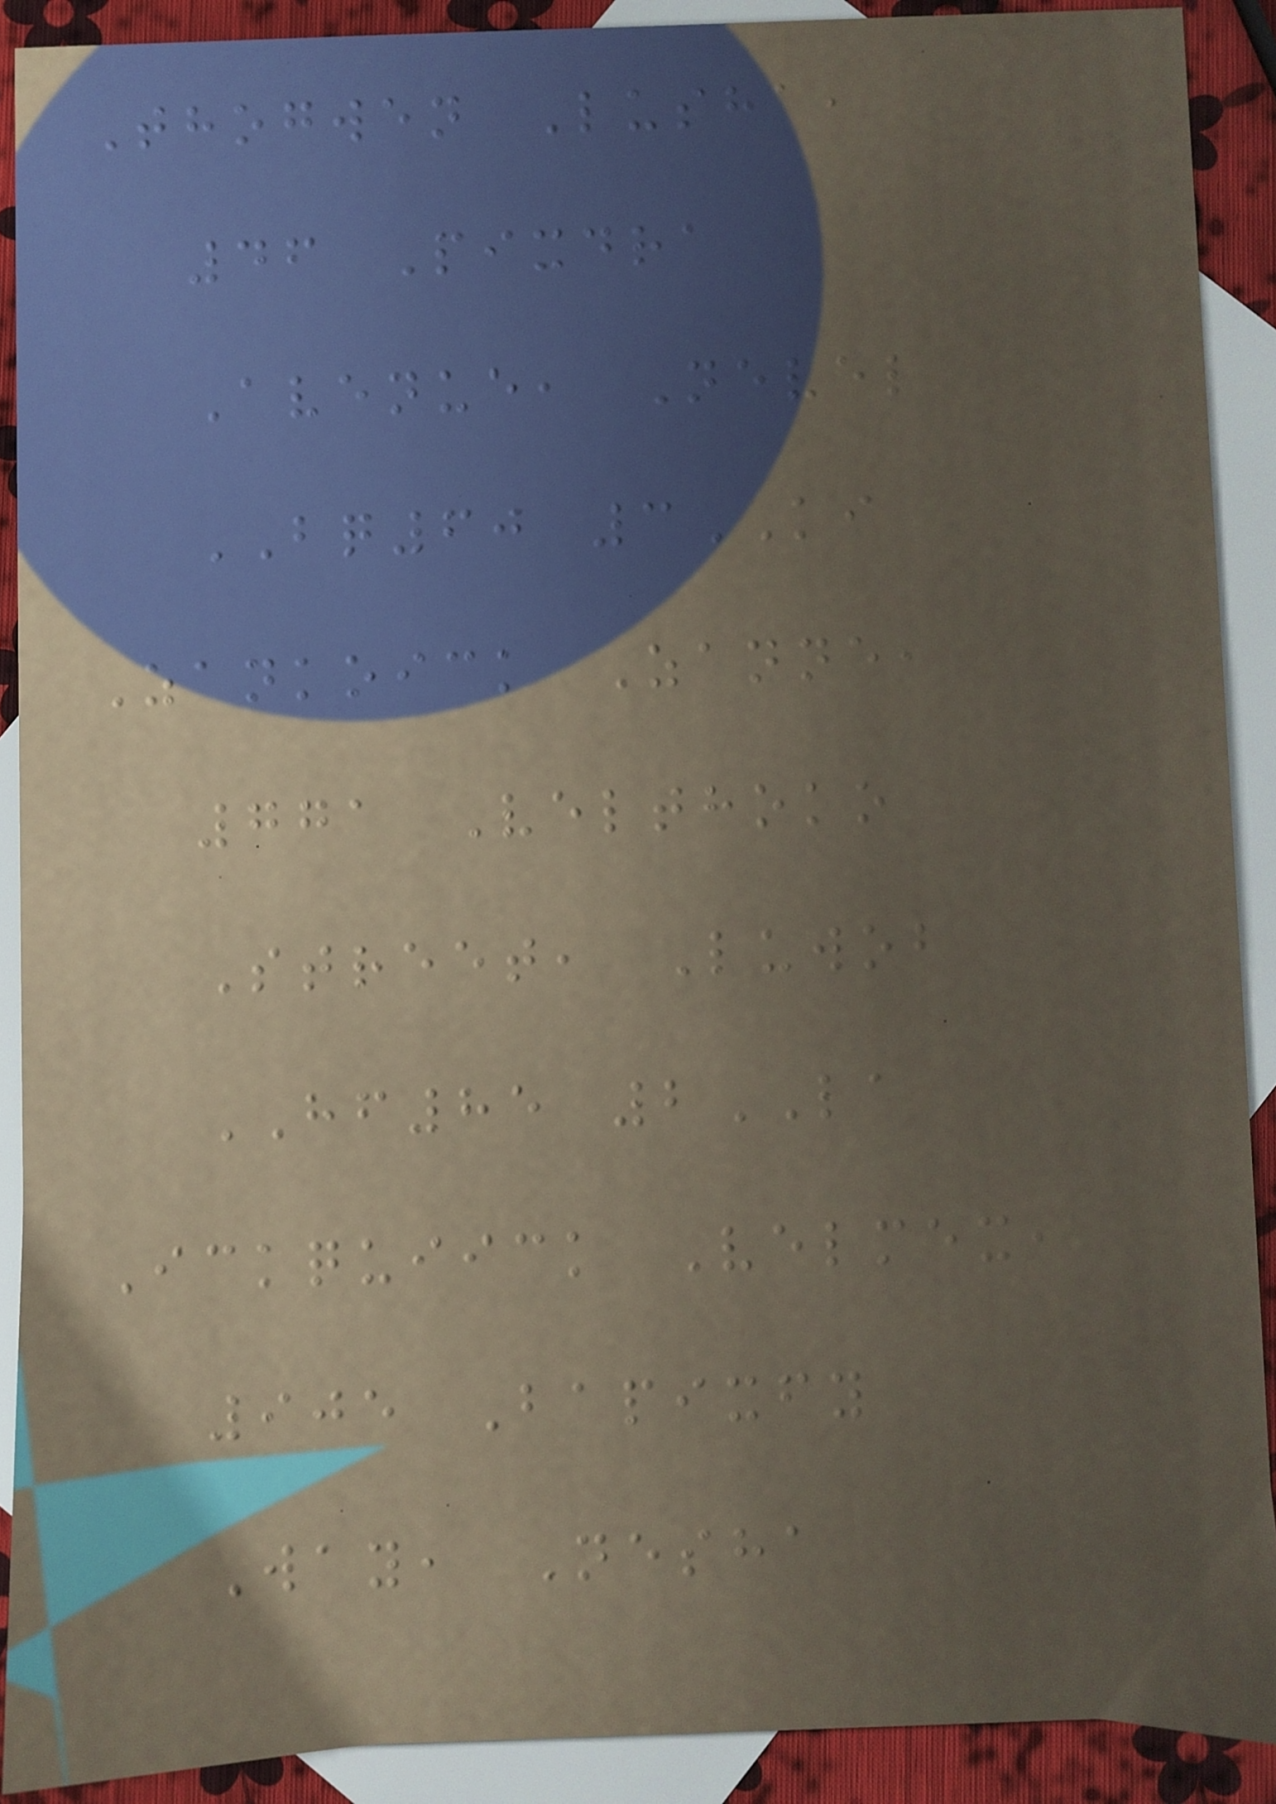Thogwen Lusha,
46 Pixdra
Avenue, Nevel
BQ60 3KI
Zankoick Zanne,
771 Velthoko
Street, Luwob
HF85 2LA
Ickquiick Velmex,
905 Bapixfy
Way, Nesha
